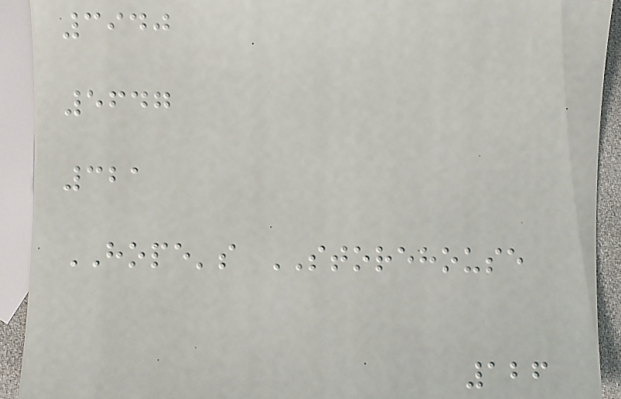3940
5647
321
HOPE's STOREHOUSE
126
